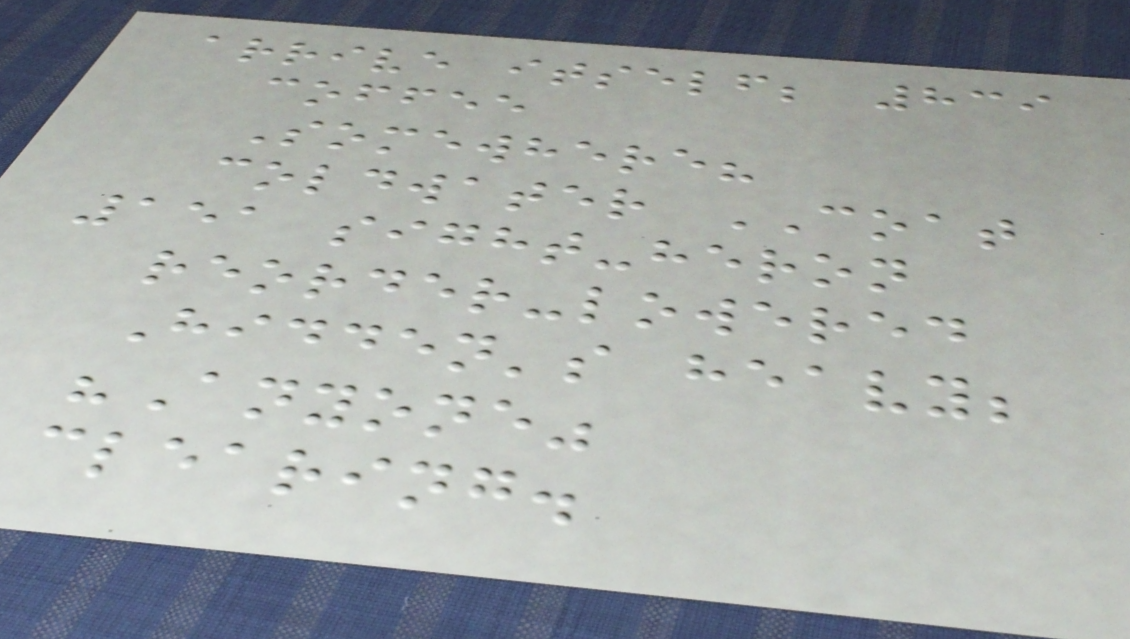arrive itself; 839
coffee
Somewhere?
coldwater COAT
151 sight-heron
reorder-lowered
Hidden's heavy;
"Anyone"
clearing.
